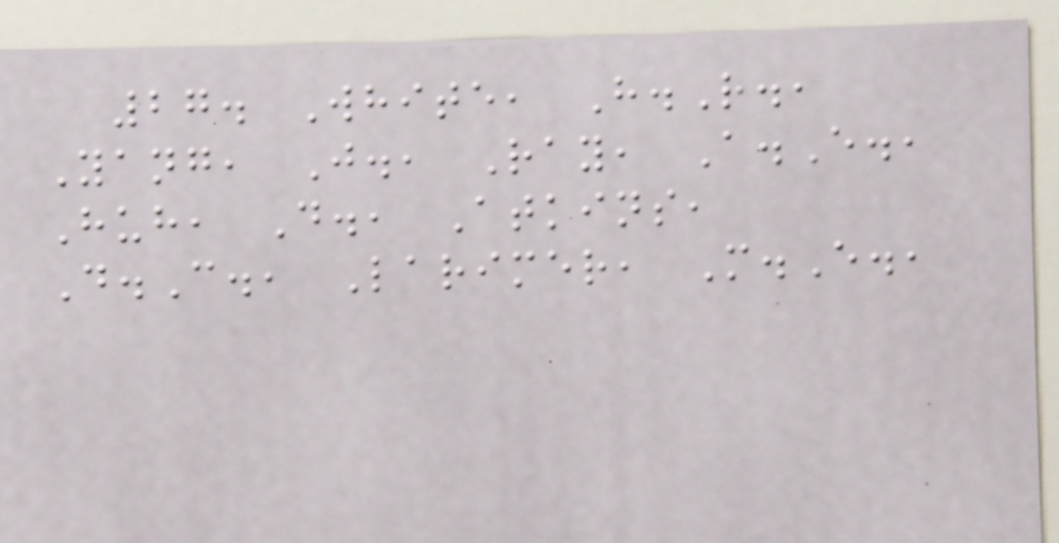27. White, H.R.,
Yang, J., Ray, A.E.,
Huh, D., Atkins,
D.C., Larimer, M.E.,
